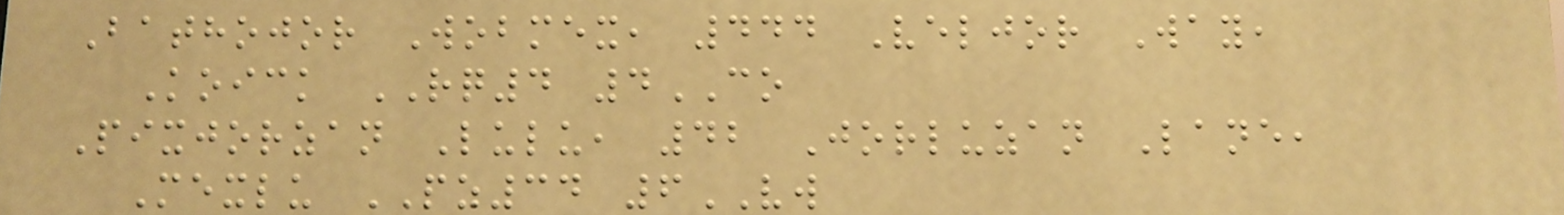Bathojor Wobmex, 444 Veljor Way,
Koick RQ4 4CO
Pixjorzan Lulu, 42 Jorluzan Lane,
Mexlu PZ34 6VW
